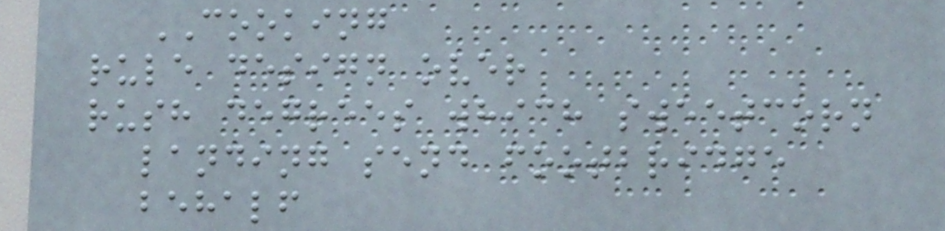COOKING
rule design over
rush degrees which sweetcorn
landing send footbridge
behalf
